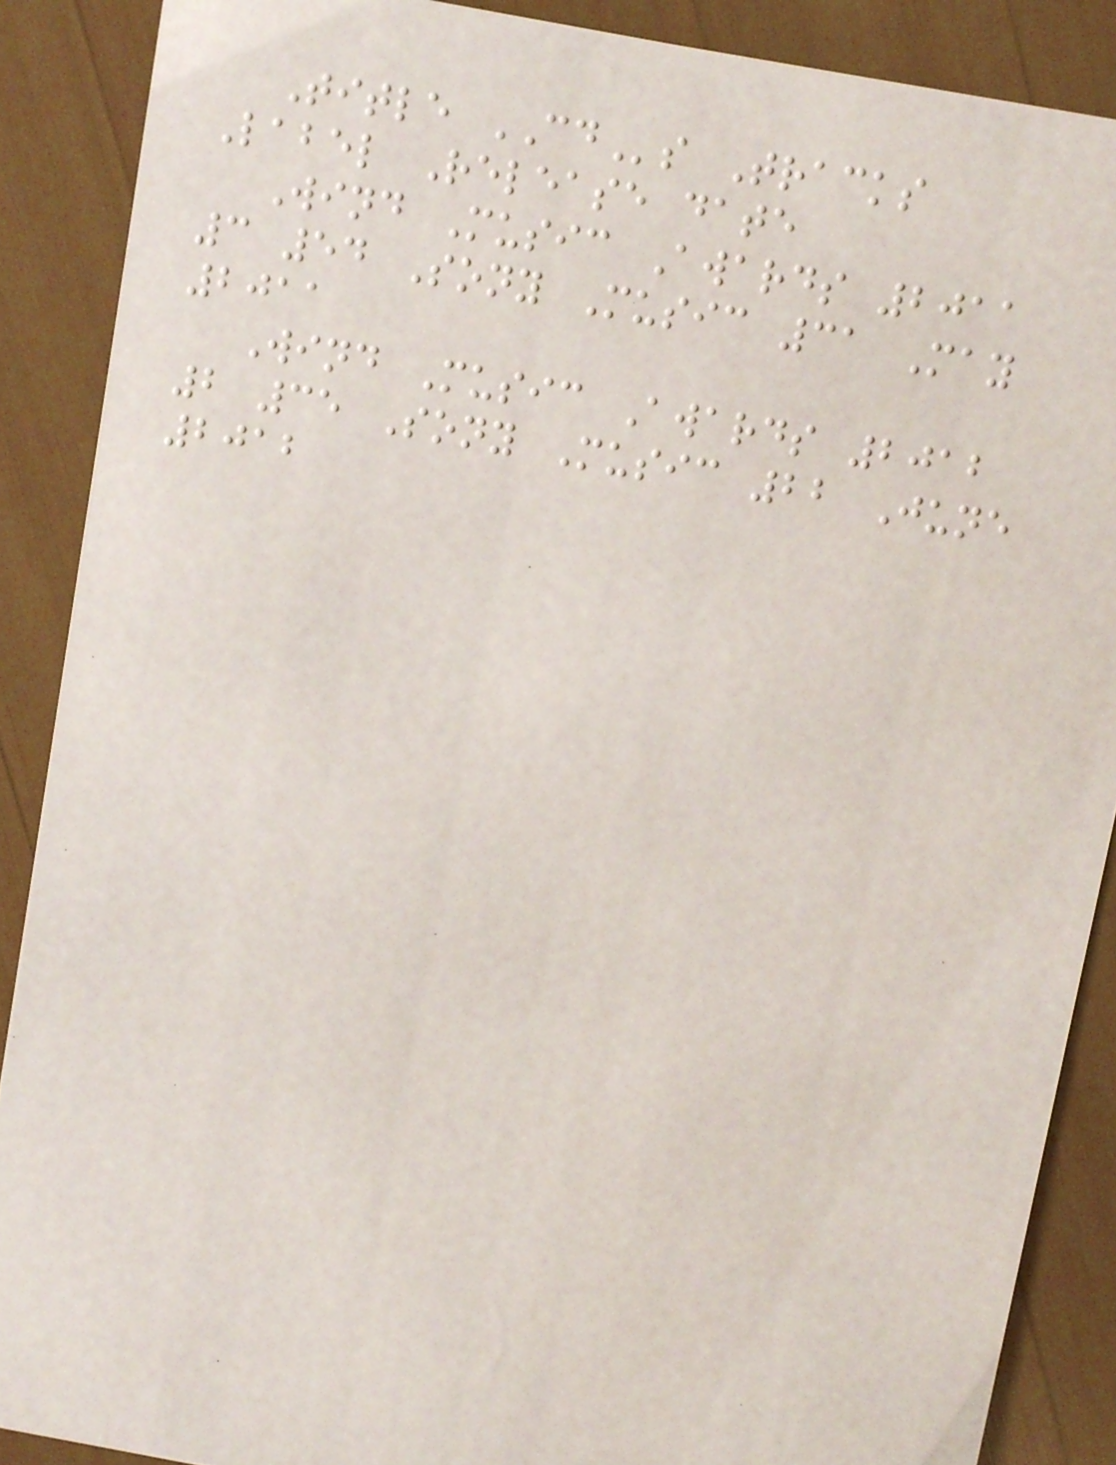Title CDs Tracks
Label Release date
Wind Music Awards 2011
3 54 Sony Music 31 May
2011
Wind Music Awards 2012
2 35 Sony Music 22 June
2012
